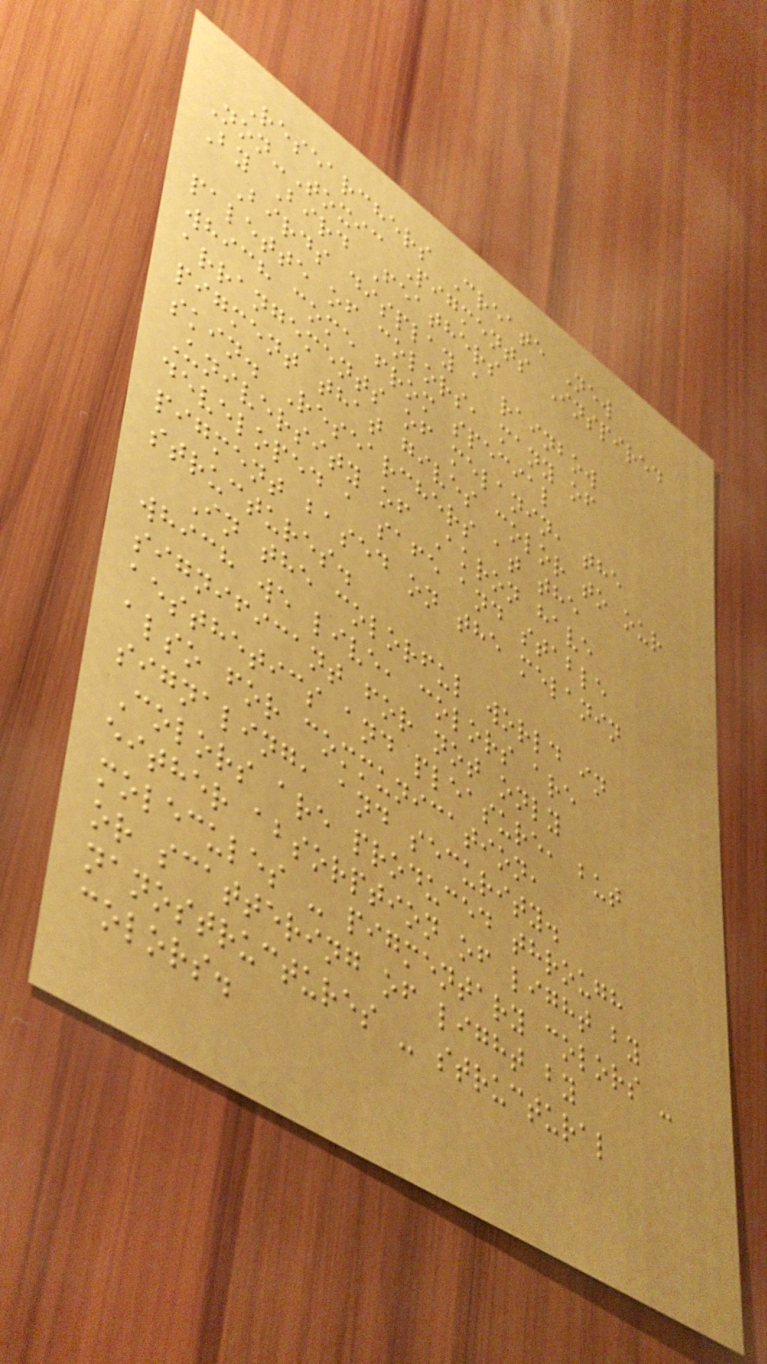Researchers Create New
Non-Toxic Pigments Inspired
By Bird Feathers
Birds display a rainbow
palette of colors, many of
which come from special
arrangements of melanin, the
pigment that gives color to our
skin. Researchers at the
University of Akron have
developed a safe and stable
pigment based on the melanin
structures.
In the colorful world in
which we live, colors are
significant for not only
aesthetics and pleasure, but
also for communication,
signaling, and security.
Colors are produced through
either absorption of light by
molecules - pigmentary colors -
or scattering of light by
nanostructures - structural
colors.
